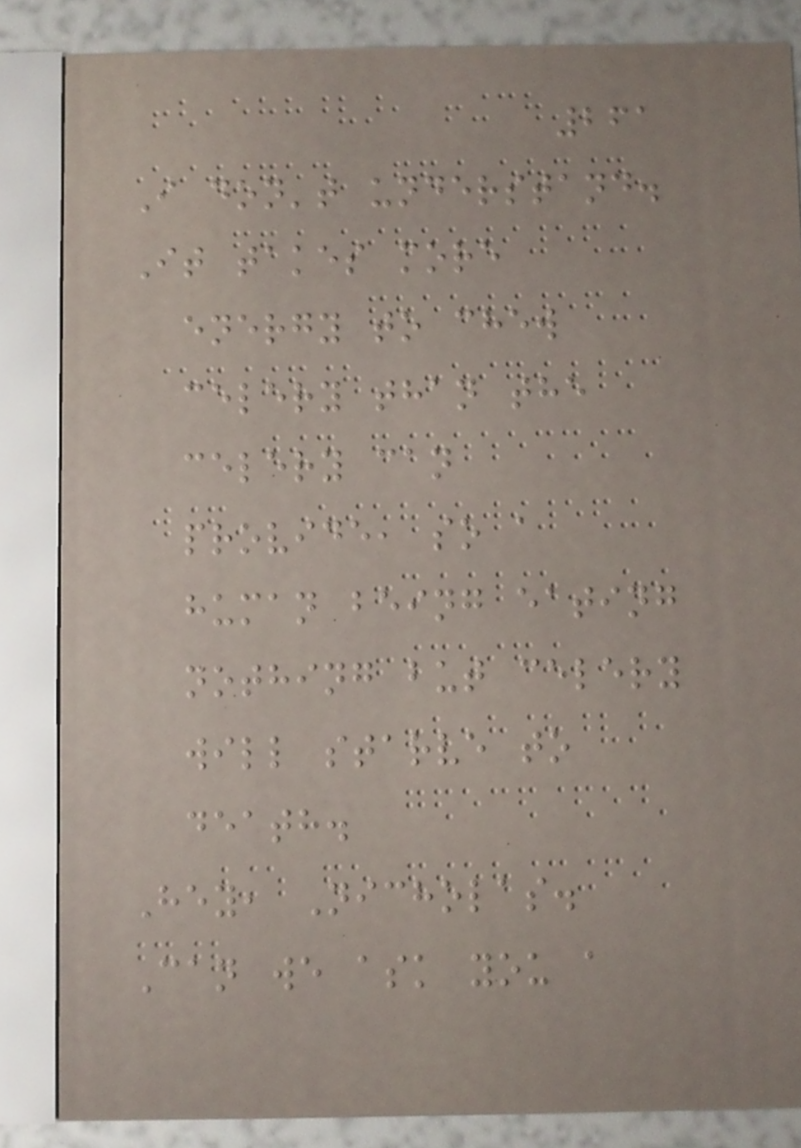261
I don't understand.
It takes more
energy to chew
celery than the
celery can
provide, so a
human being eating
nothing but celery
will starve to
death.
Hey, Nicholas.
Can we ask you a
